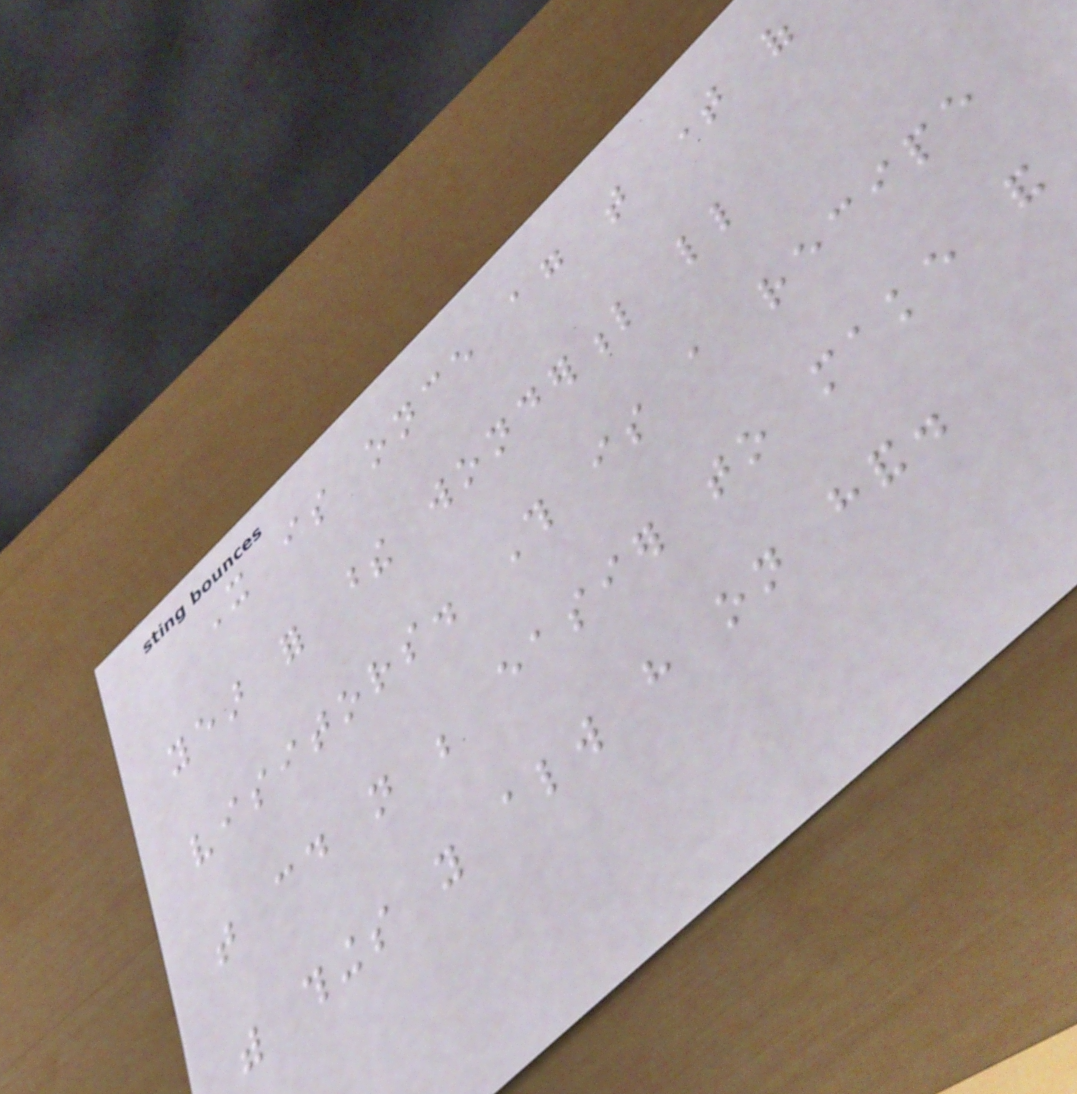It is once again that time of
year for these wonderful little
visitors. This is a recipe
that could not be easier to make and
with things you always have on hand.
